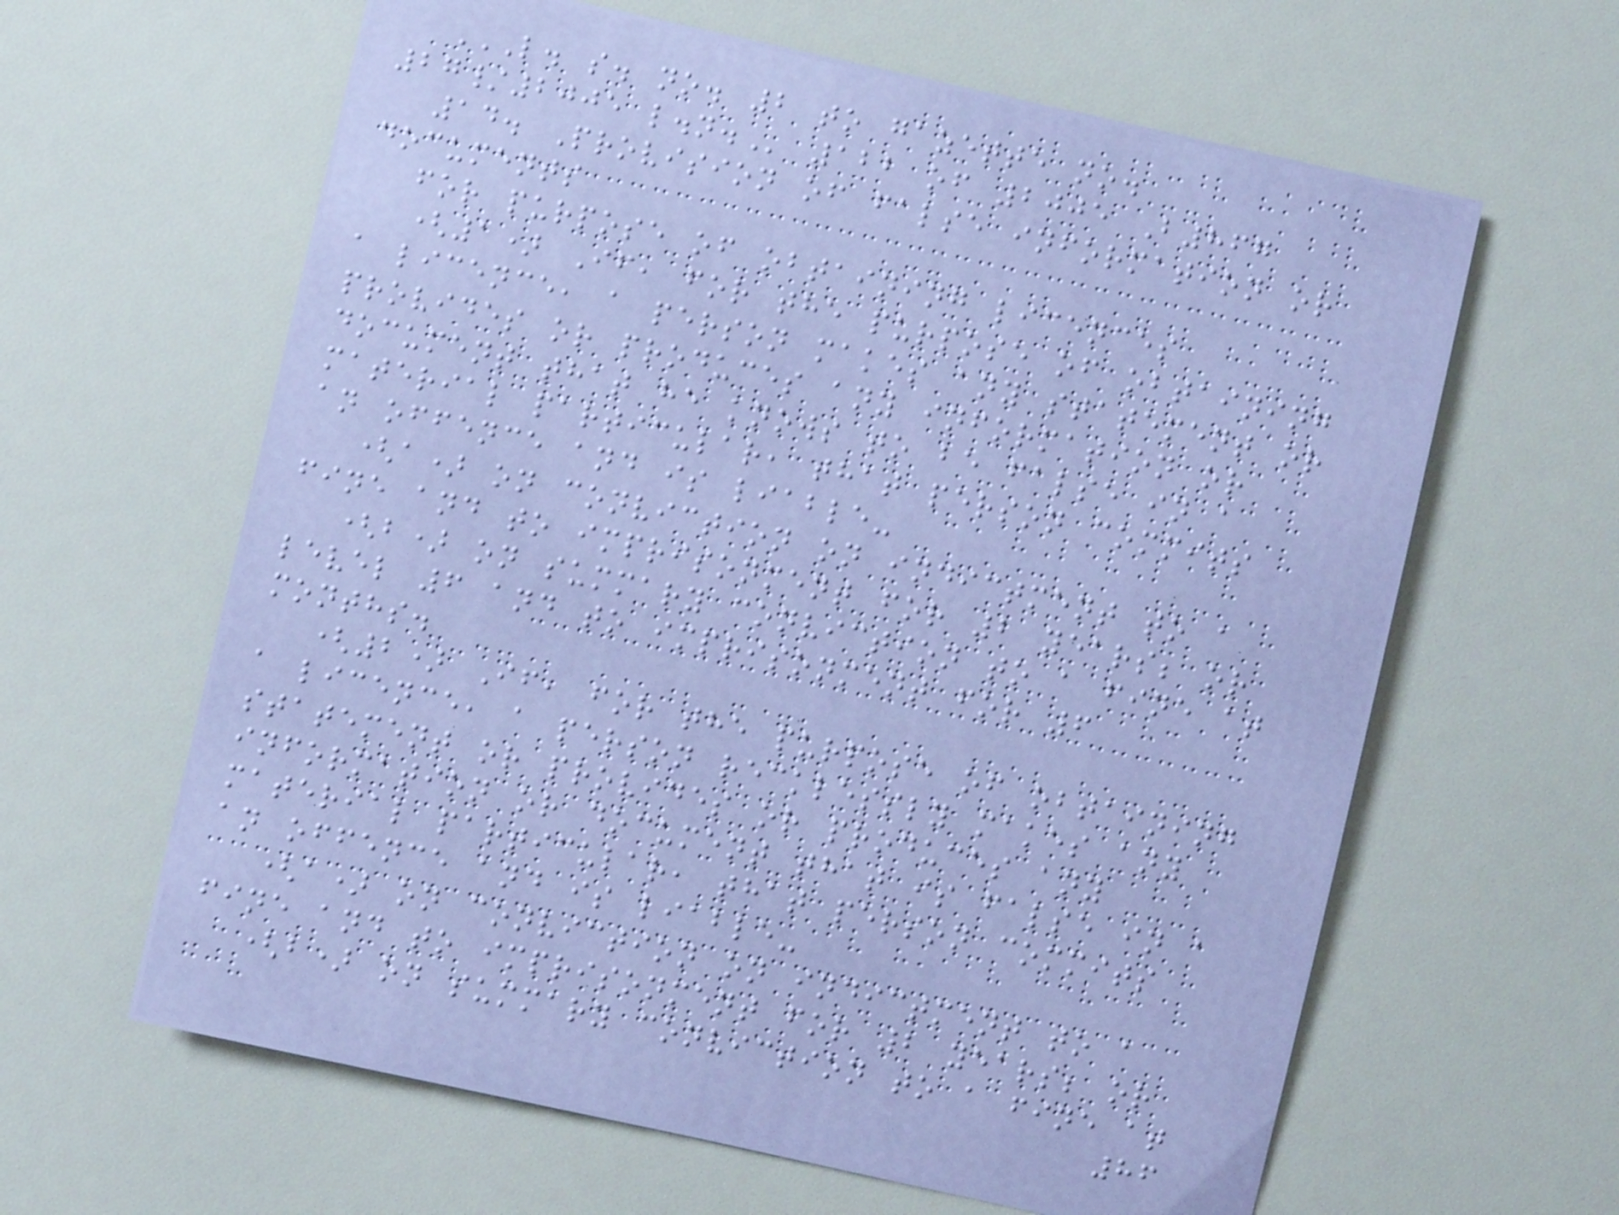L. S. NO. 2 TO GAZETTE NO.
27/2005 L.N. 122 of 2005 B867
14. Provision of false information or
documents
for purpose of obtaining licences
(1) If, for the purpose of obtaining
a licence, a person makes any statement or
provides or produces any information or
document that he knows to be false in a
material particular, that person commits
an offence and is liable-
(a) on conviction on indictment to a
fine and to imprisonment for 2 years; or
(b) on summary conviction to a fine at
level 6 and to imprisonment for 6
months.
(2) If, for the purpose of obtaining
a licence, a person recklessly makes any
statement or provides or produces any
information or document that is false in a
material particular, that person commits
an offence and is liable-
(a) on conviction on indictment to a
fine and to imprisonment for 2 years; or
(b) on summary conviction to a fine at
86
